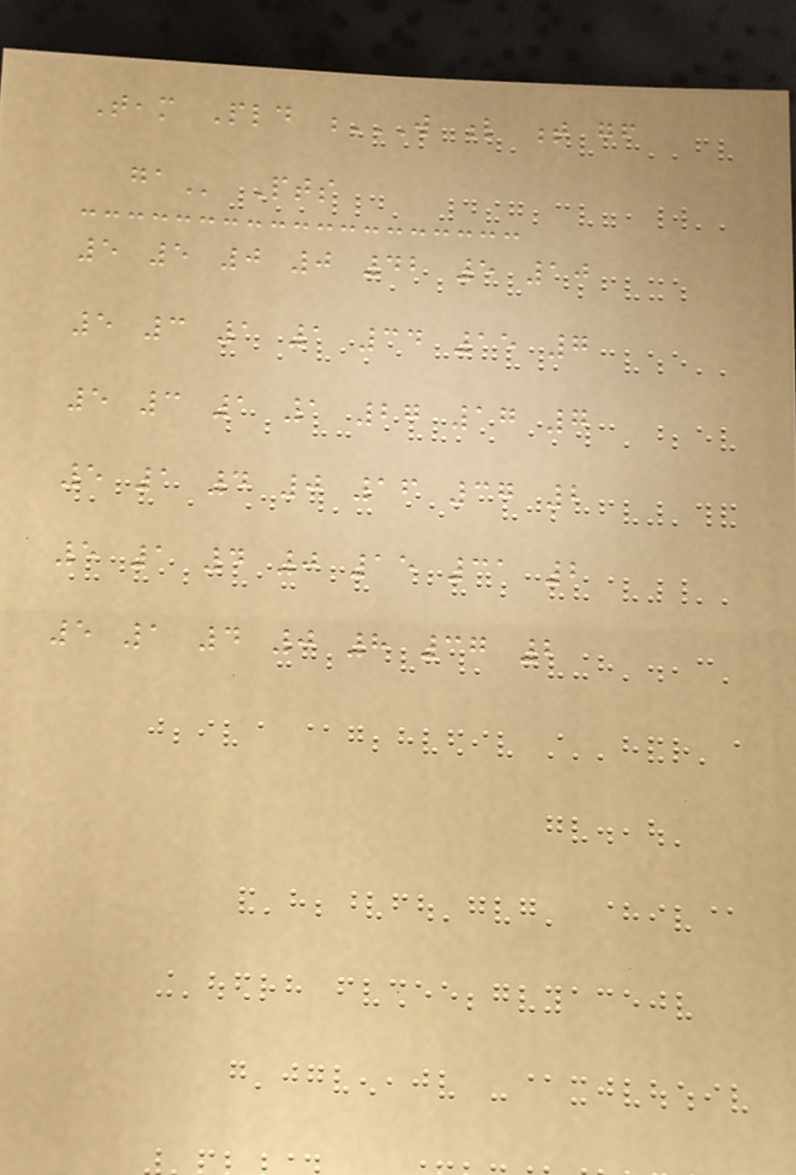Team Pld W L T GF
GA Pts
5 5 0 0 42 5 10
5 3 1 1 34 15 7
5 3 1 1 27 17 7
5 1 4 0 16 37 2
5 1 4 0 15 31 2
5 1 4 0 8 37 2
